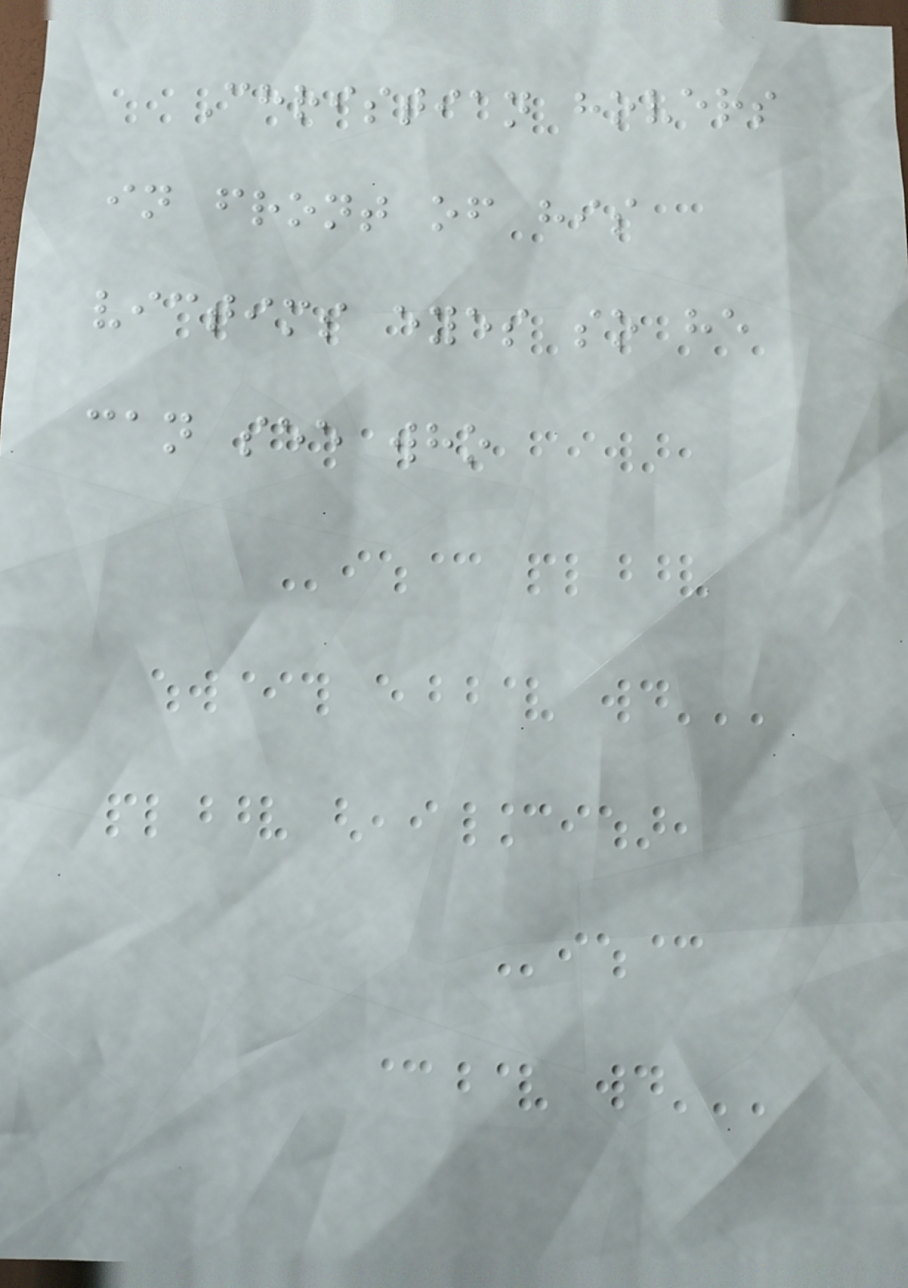Christian hovers
in front of his
victims eyes so he
can see who
